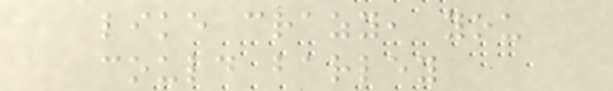like crazy, you
could barley
